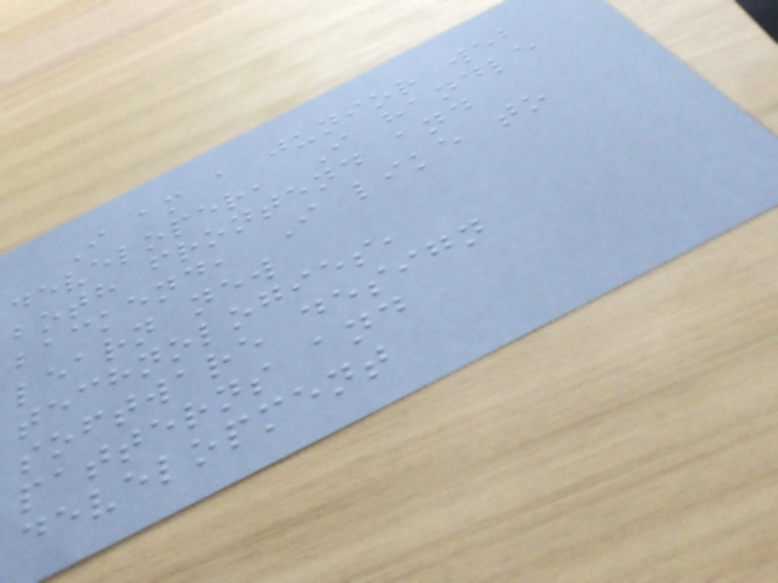I am a junior web
developer, I handle
both frontend and
backend, I like to
learn new
technologies,
software design
patterns and
development
